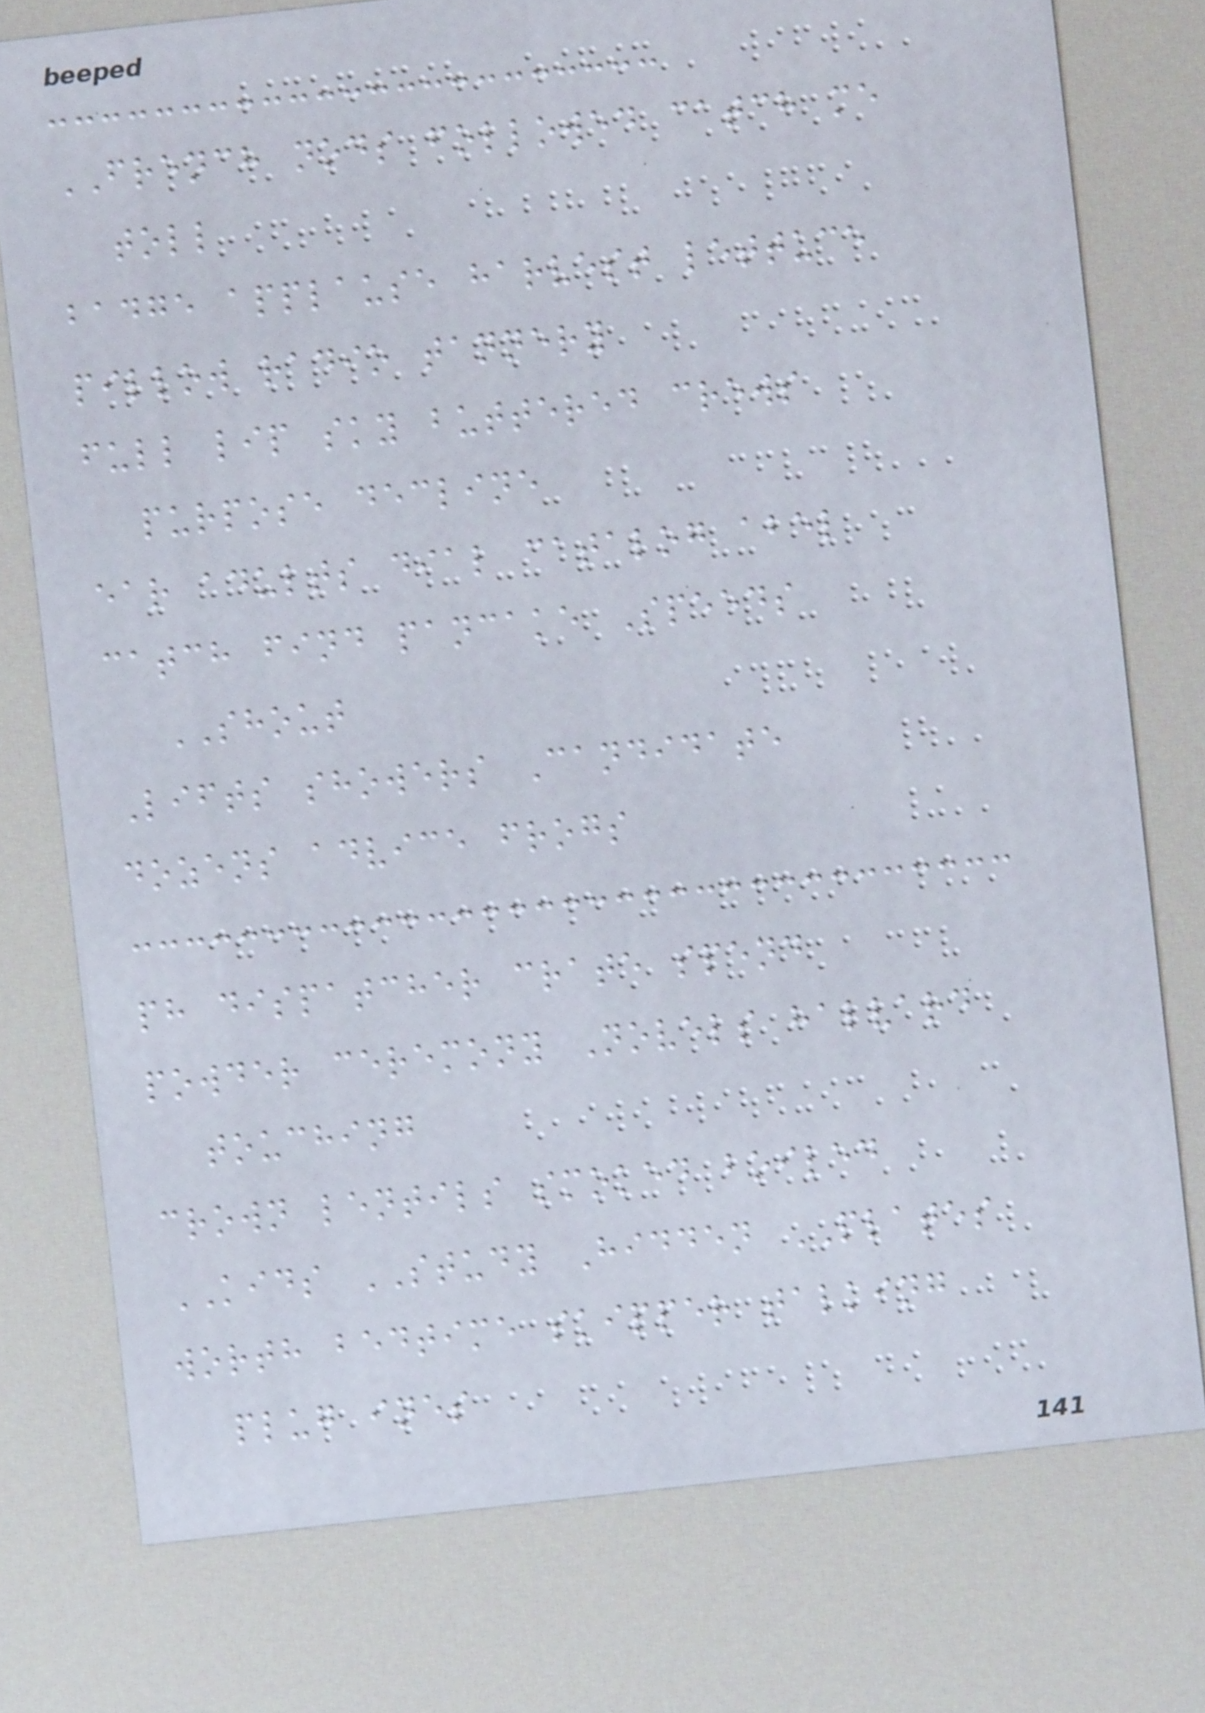FRENCH nods followed catch me
toll
badge applause harvest lettuce
pillow radio tannery
full lip sky buttered crews
purpose decline
ear adults dial catalog abel
catch find pancake Speeds
SHOUT
Lifts showers Candidate
dozens advice frogs
ph dispatcher crate spend
powder ceremony Novels halvard
touching
crown lentils smoked boiled
KIDS STUDY Hidden PLATES
worth bedtime skipper talking
plug ines
